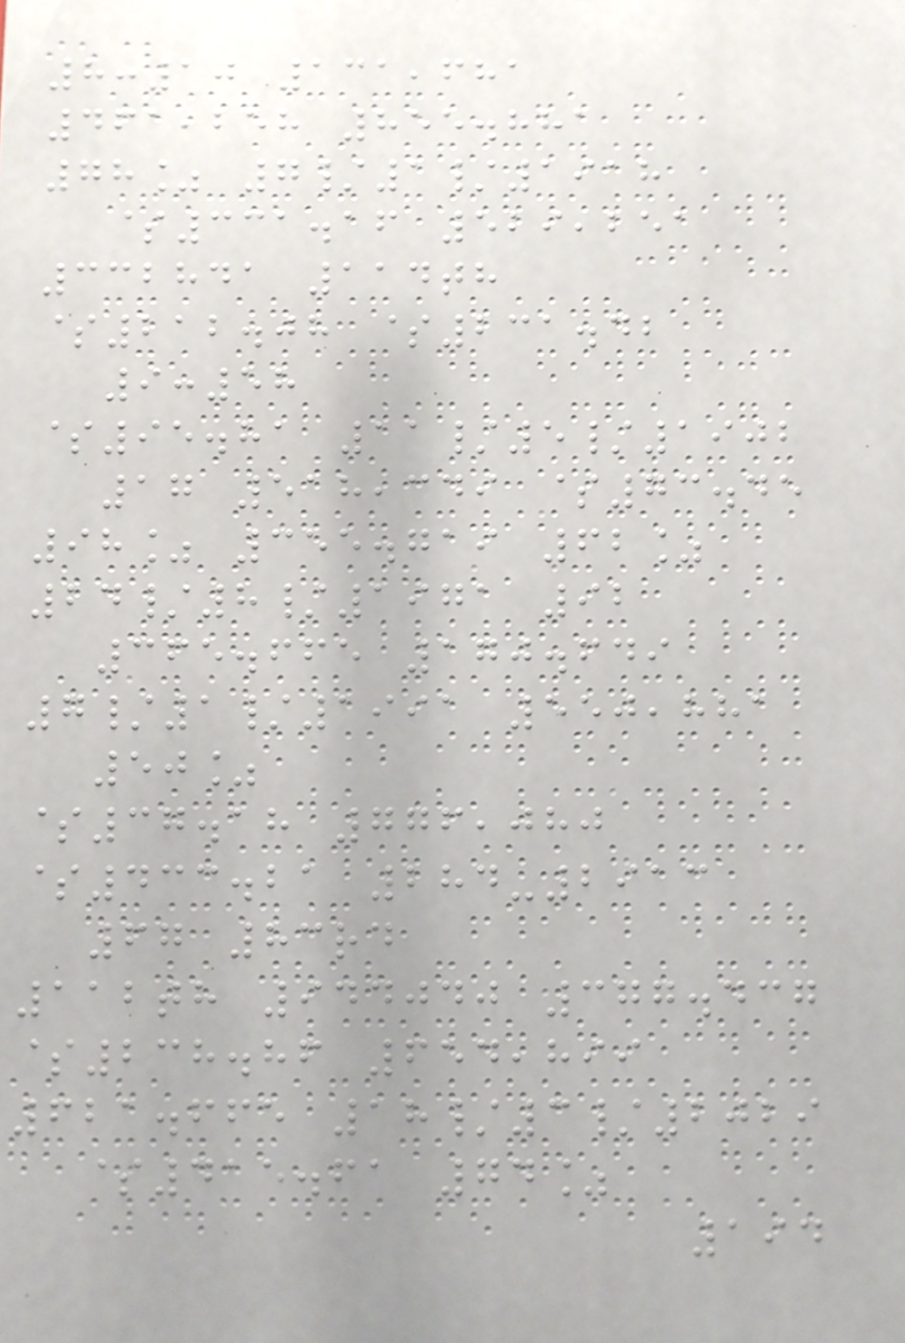8:10 131,681
461,258 855.881
78% 7/1/1918
$331.16 529,251
332841 114th
$212.08 $231.42
9:58
$95.81 11/5/1902
17 518,349 $73.45
98% 355.719 62%
24/8/1971 92
365.665 170.649
7/1/1991 550,881
50%
$37.18 776,080
$433.21 284-2913
67 83rd
112th 944040 377.437
$238.86 654,899
621.665 18/3/2029
$415.61 74%
194
